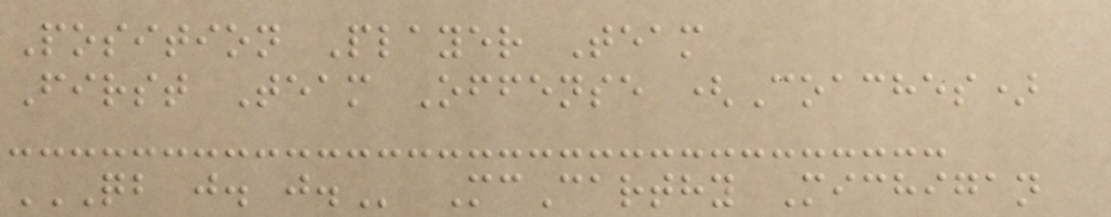Position Player Team
First Team Offense (Coaches)
QB J. J. McCarthy Michigan
